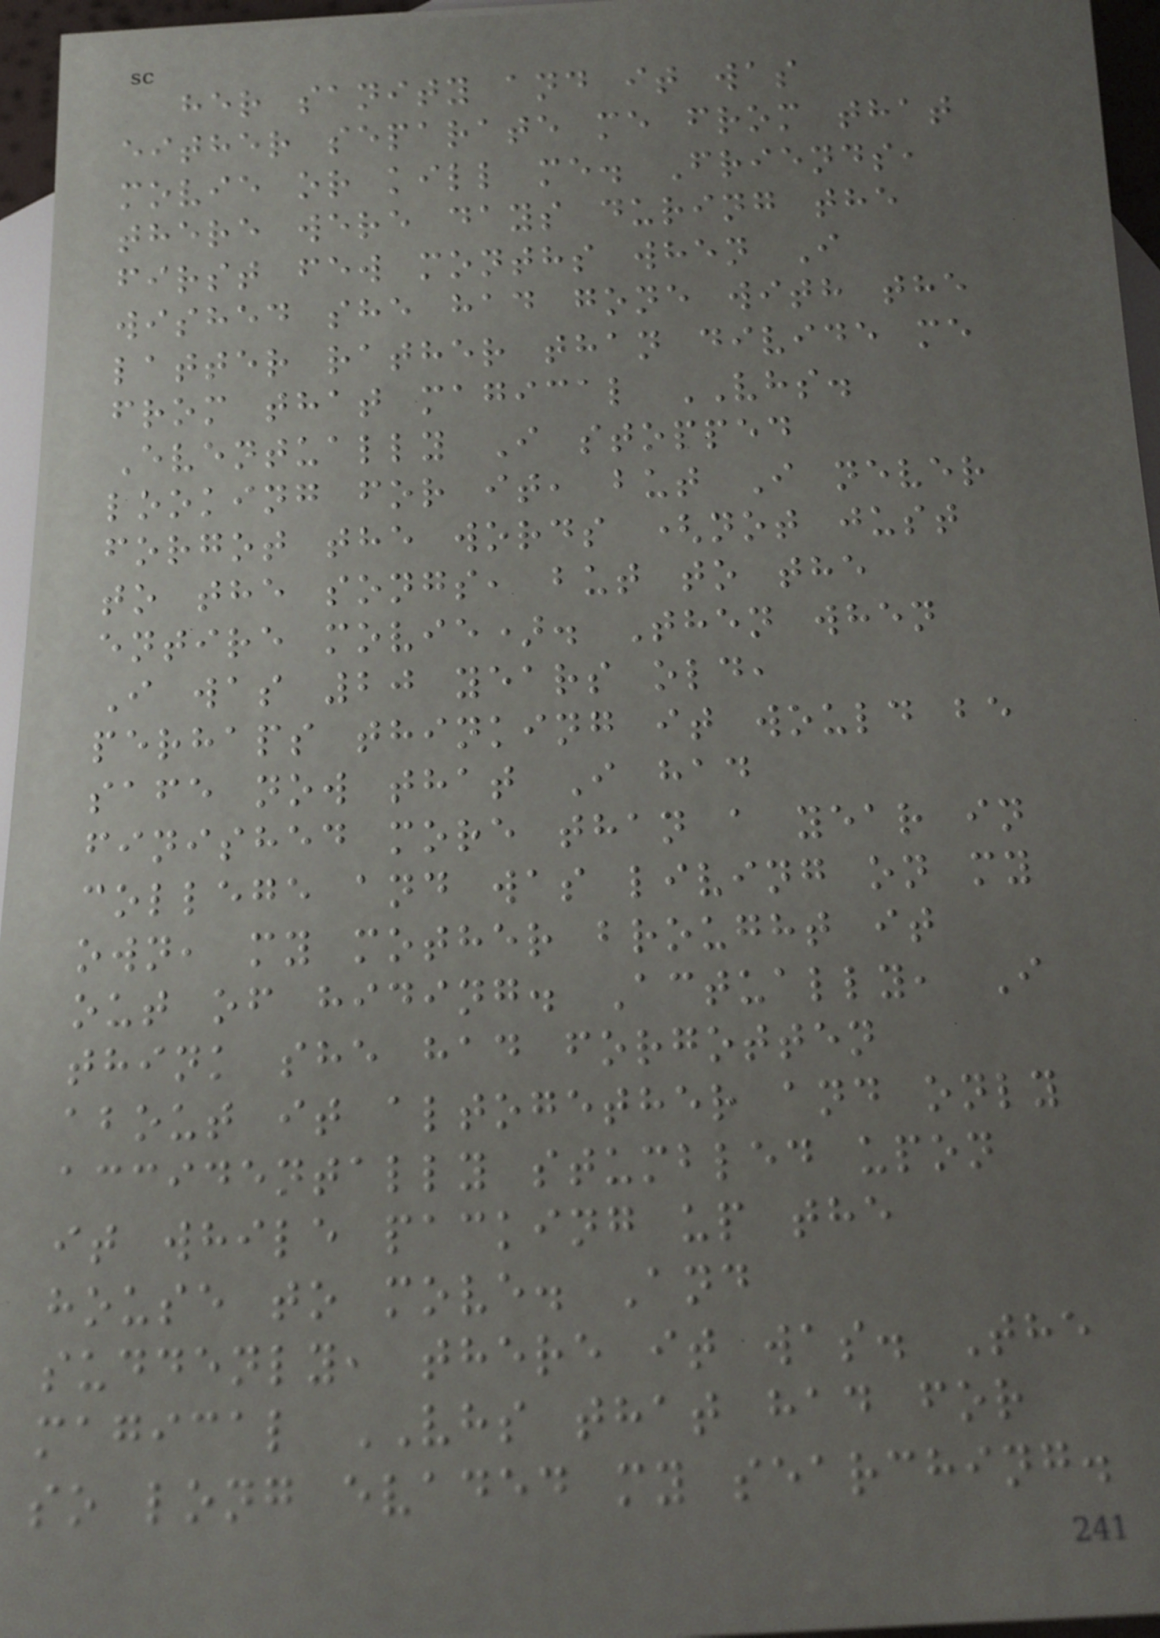her sanity and it was
either separate me from that
movie or kill me. Friends,
there were days during the
first few months when I
wished she had gone with the
latter rather than divide me
from that magical VHS.
Eventually I stopped
looking for it, but I never
forgot the words (not just
to the songs, but to the
entire movie). Then when
I was 20 years old,
perhaps thinking it would be
safe now that I had
finished more than a year in
college and was living on my
own, my mother brought it
out of hiding. Actually, I
think she had forgotten
about it altogether and only
accidentally stumbled upon
it while packing up the
house to move. And
suddenly, there it was. The
magical VHS that had for
so long evaded my searching.
